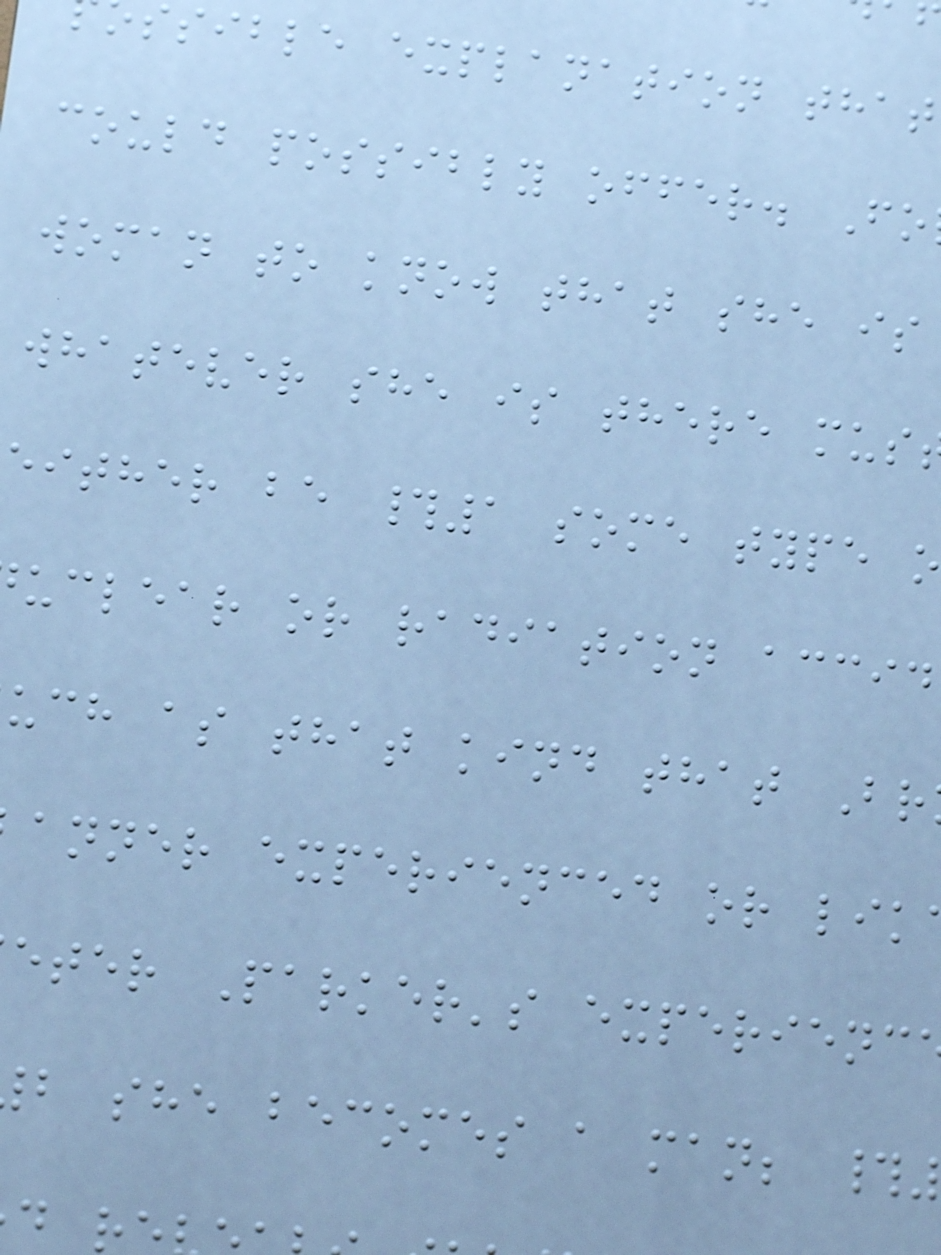ssible explanation that
could possibly offer. Fo
woman to know that she is
whatever she is there mus
either be #1 some type o
uclear or radiation accid
uch as that kind that Br
anner experienced or lik
eter Parker's experienc
b she becomes a man; #
